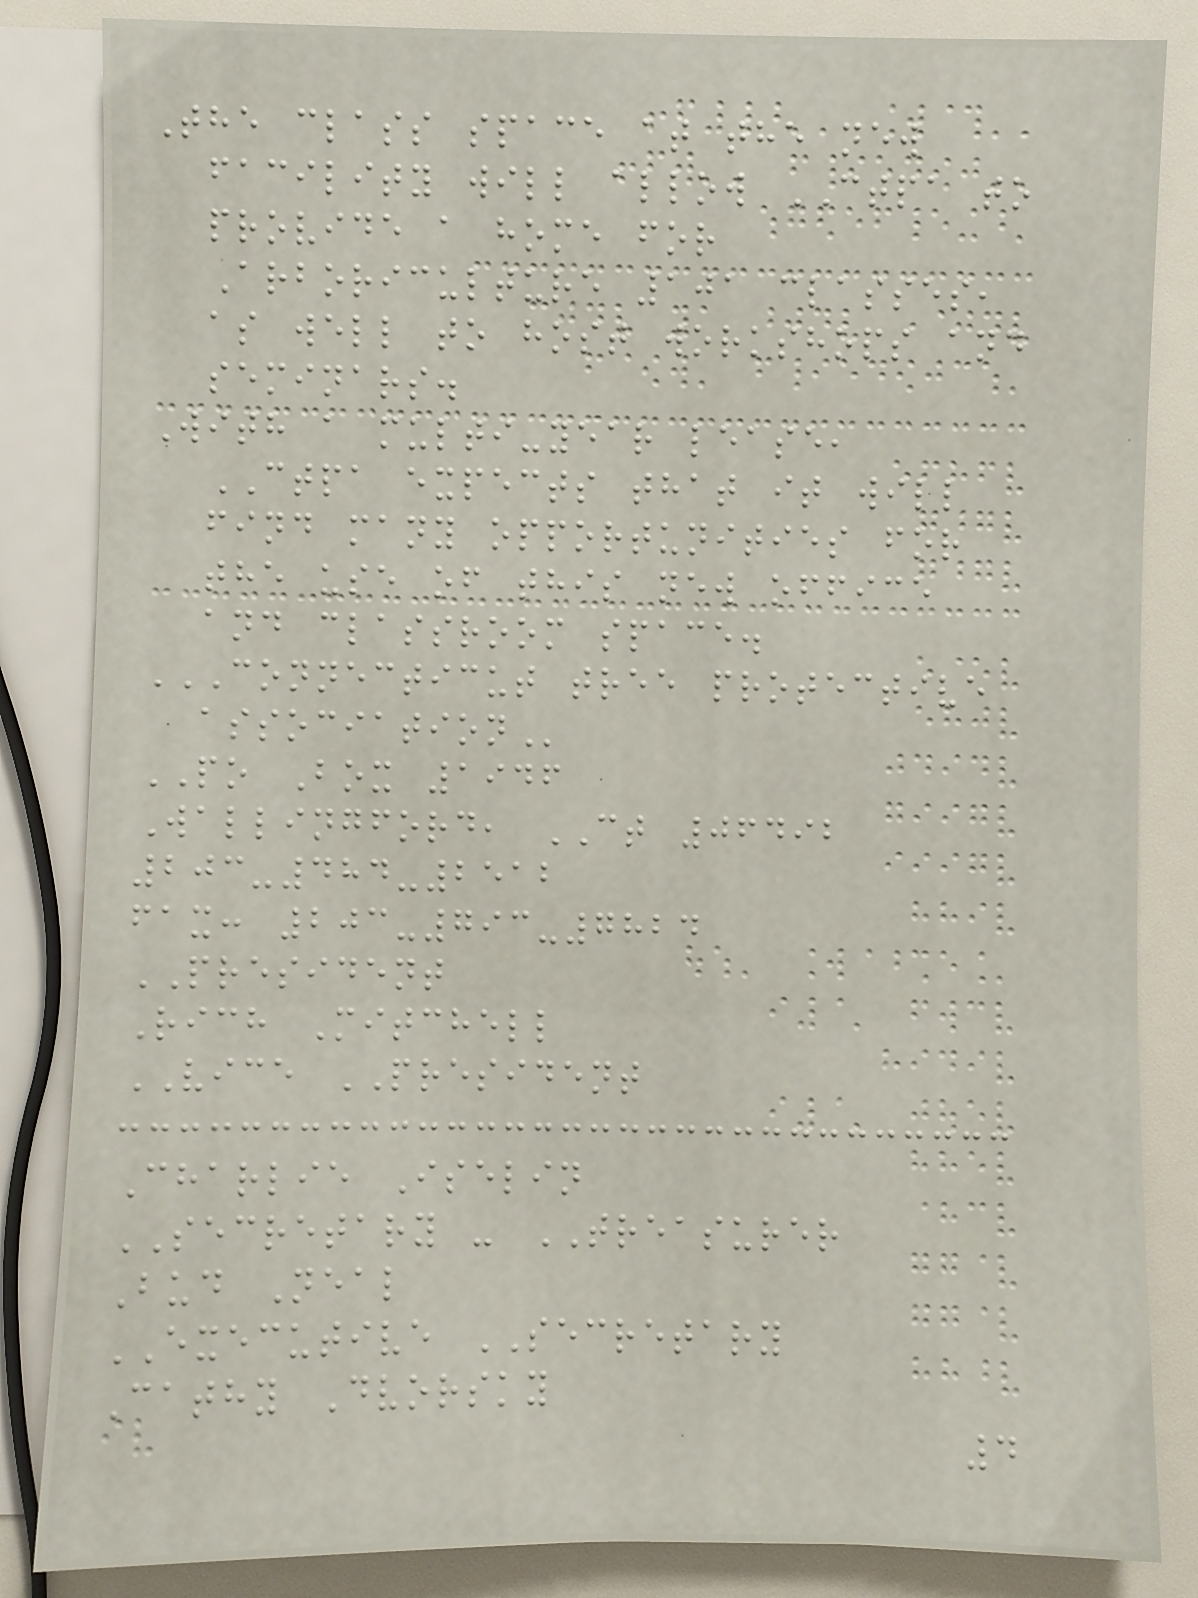The class space at the new
facility will allow CTPA to
provide a home for
Arboriculture 101 classes,
as well to host workshops and
seminars.
With a multi-year lease,
CTPA expects that it will
find many opportunities for
the use of this new office
and classroom space.
CONNECTICUT TREE PROTECTIVE
ASSOCIATION
PO Box 1946
Wallingford, CT 06492
203-484-2512
fax: 203-793-7824
PRESIDENT
Rich Mitchell
VICE PRESIDENT
Charlie Iselin
SECRETARY - TREASURER
Bud Neal
EXECUTIVE SECRETARY
Cathy Dvorsky
4
